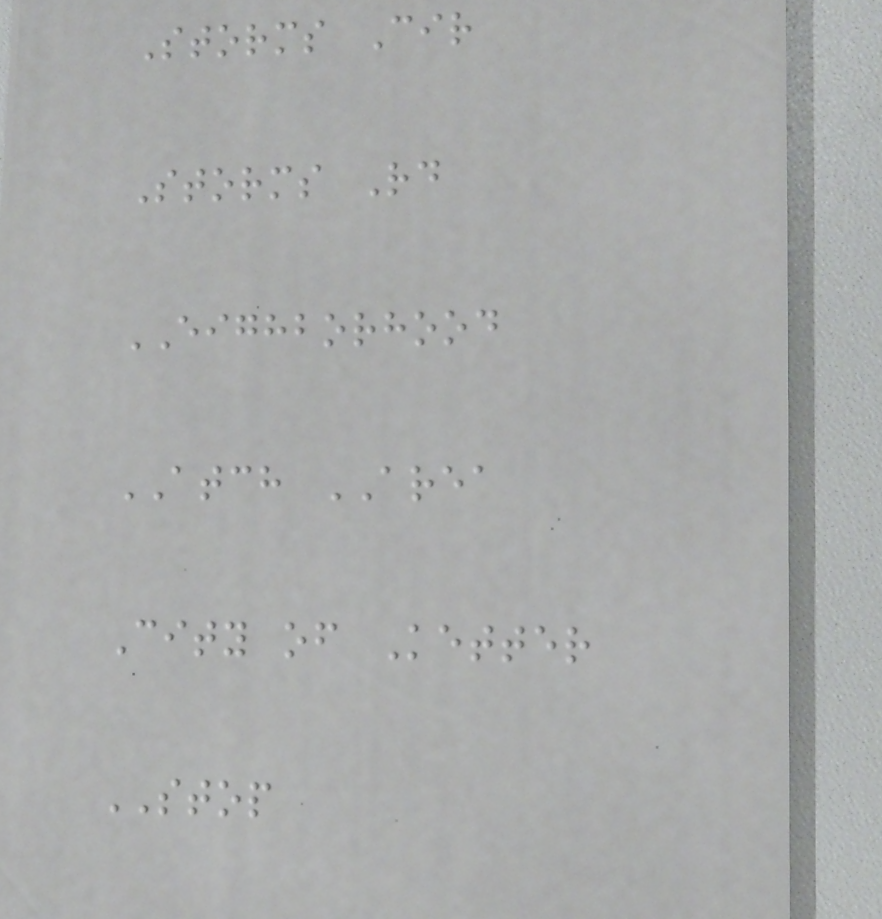Storms Cir
Storms Rd
EIGHBORHOOD
ATCH AREA
City of Ketter
STOP
